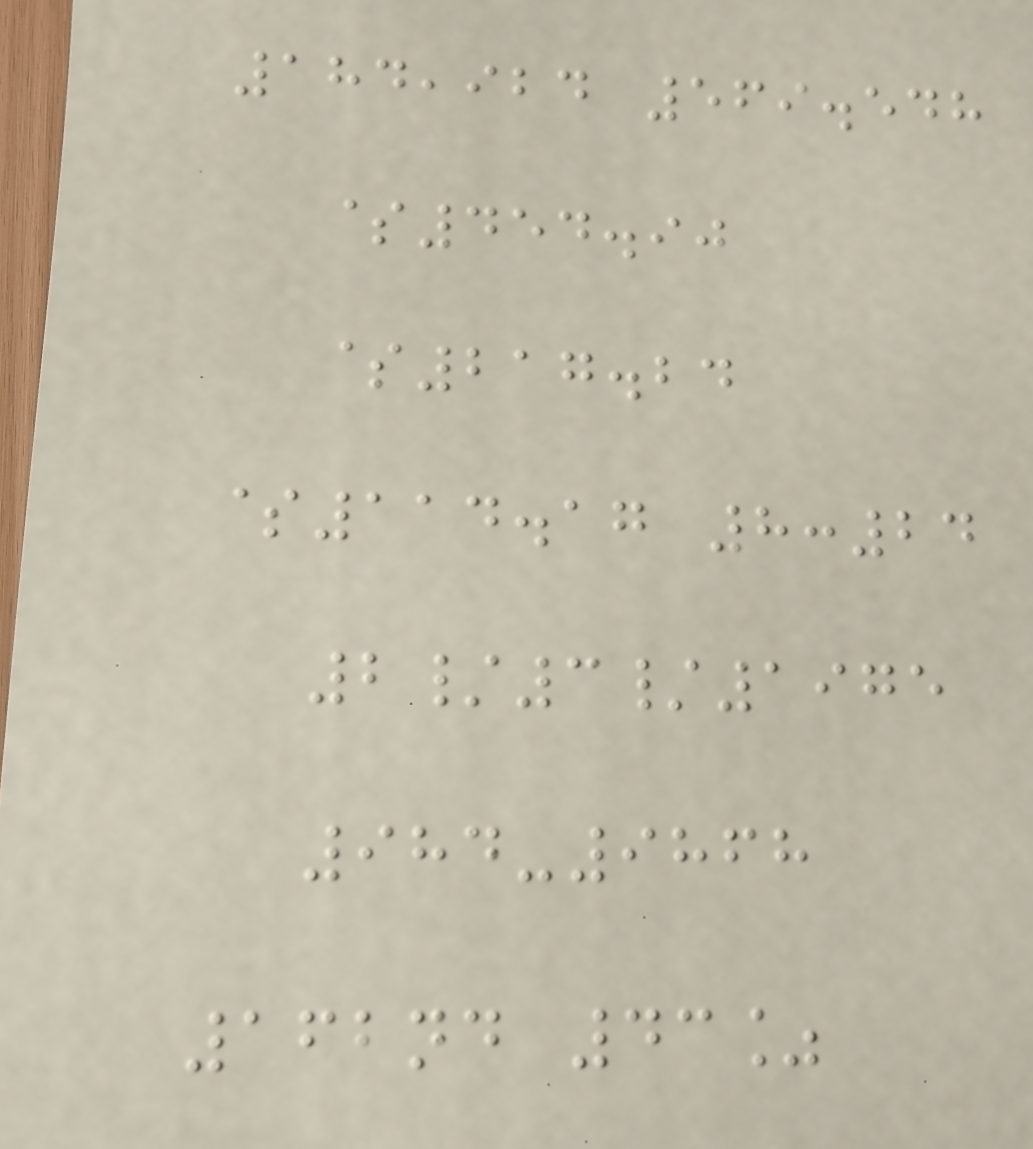184,924 569.548
$454.90
$217.24
$114.17 8:24
2/3/1975
984-9868
162nd 43%
